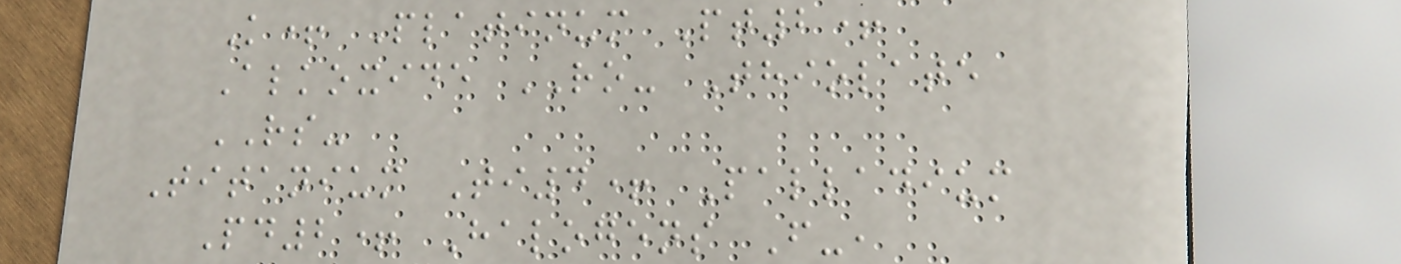K+ Platinum Pt2+
Alkoxide RO- Thiolate
RS-
Titanium Ti4+ Palladium
Pd2+ Halogens F-,
